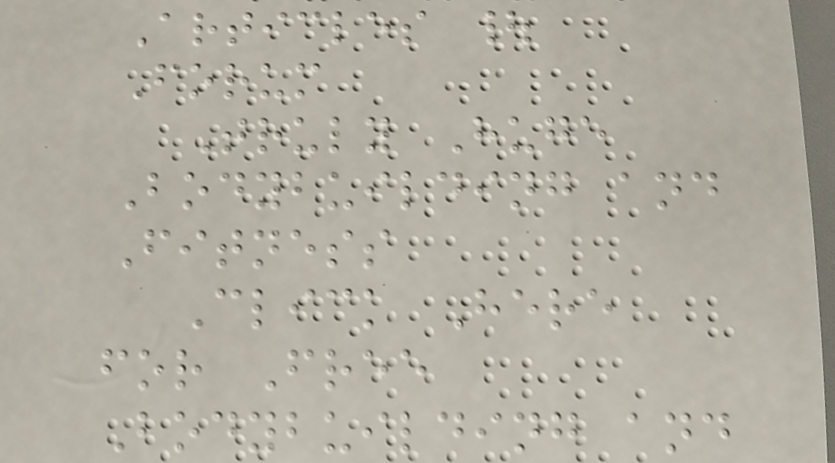Articles |
Forum
Truly Huge
Bodybuilding and
Fitness
Click Here
for Free
Bodybuilding and
